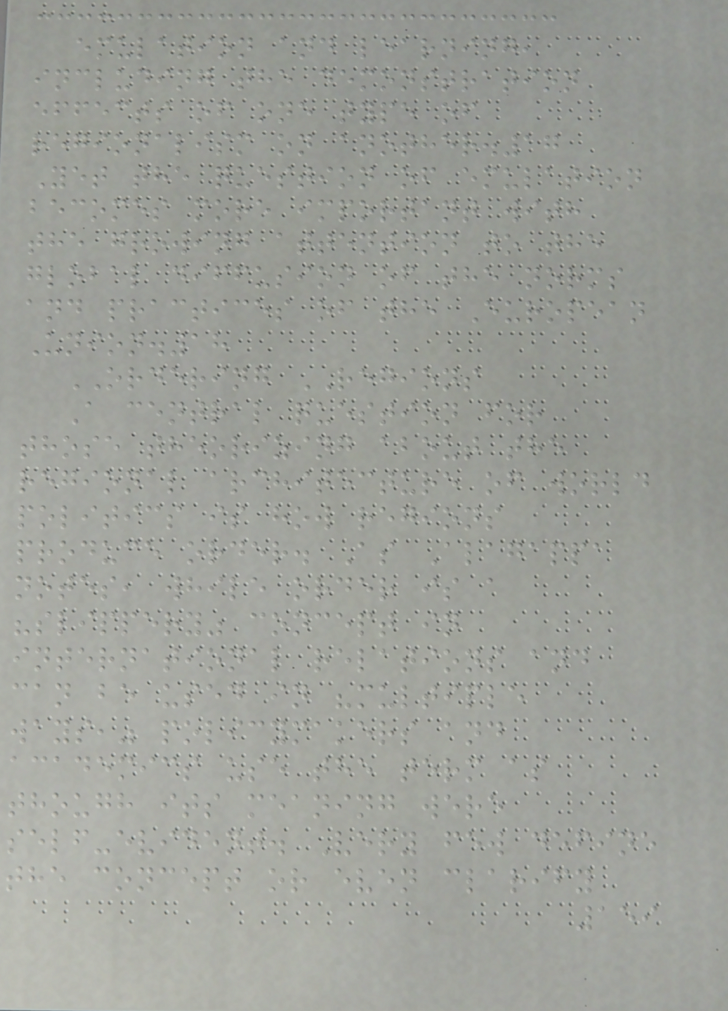emulation and learning,
including the demonstration
effects of one type of
regionalism on another.17
Yet the question of emulation
becomes more important with
the growing attention to the
global diffusion of the norms
and practices of the European
Union.18
ORDERING REGIONS
A central question for
those theorizing about the
regional architecture of world
politics is how regions
produce order. As Alagappa
notes, while order is a
"slippery" concept in
international relations and
can be used in "multiple
ways," policymakers and
academics use the term as
though its meaning were
self-evident. Very few define
the concept or even clarify
159
